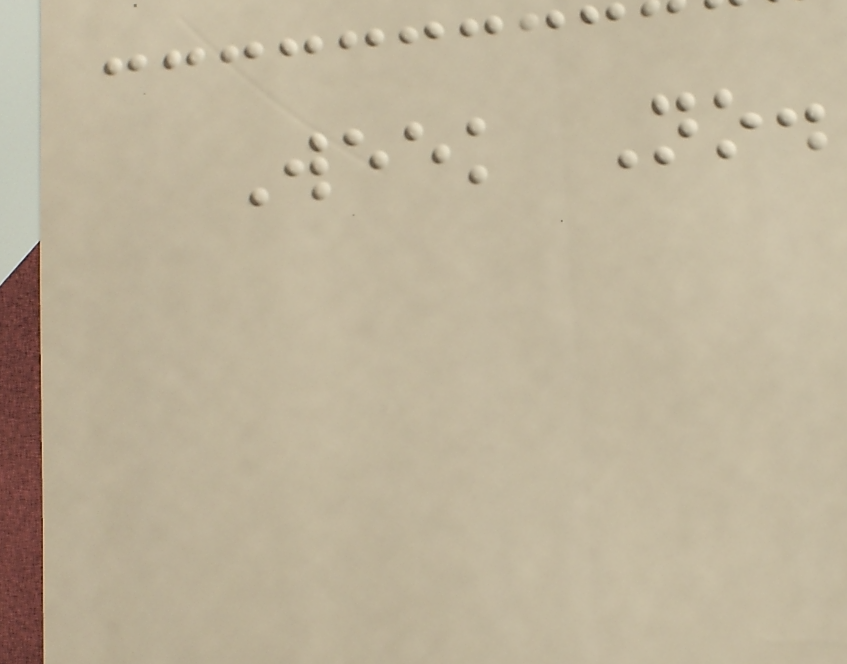Week No.
